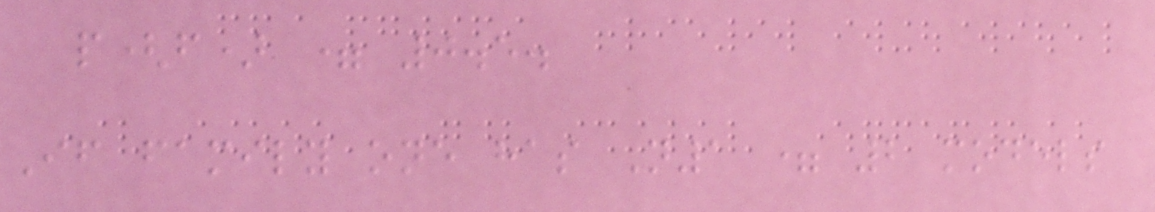p(f) = 0.5.
If family one has N1 = 2 models
